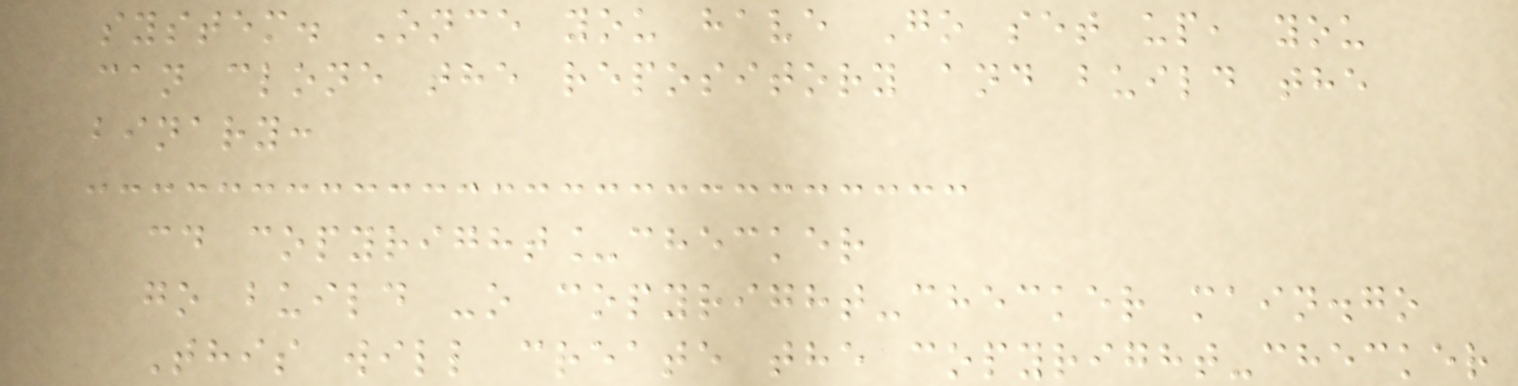system. Once you have Go set up, you
can clone the repository and build the
binary:
cd copyright_checker
go build -o copyright-checker main.go
This will create the copyright-checker
